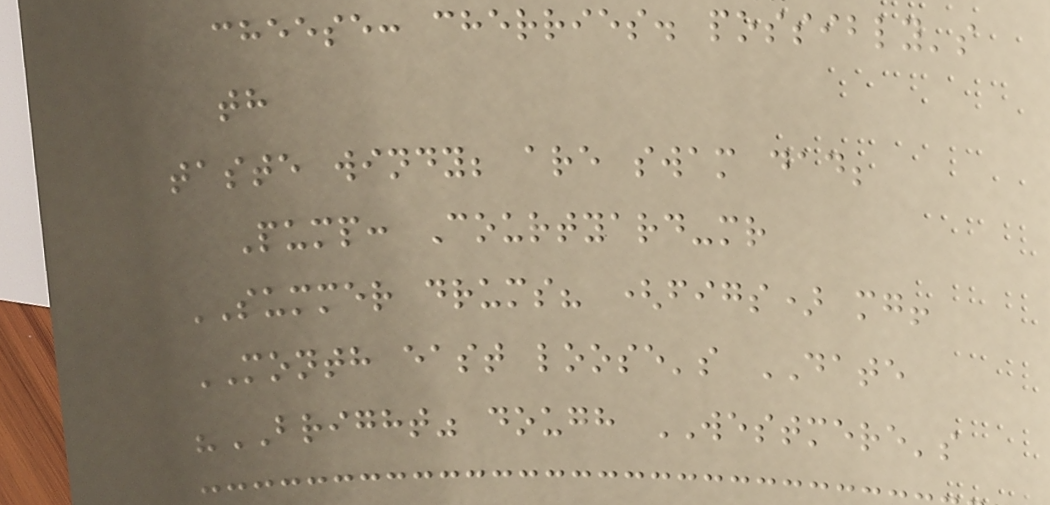cheese: cherries. possibly's
th
taste windy; are swam dad;
Pump: Courtyard-mr
SUMMER drums? (figs) mg!
MONTH east loose's DATE
"BRIGHT" dough WESTMERE's
